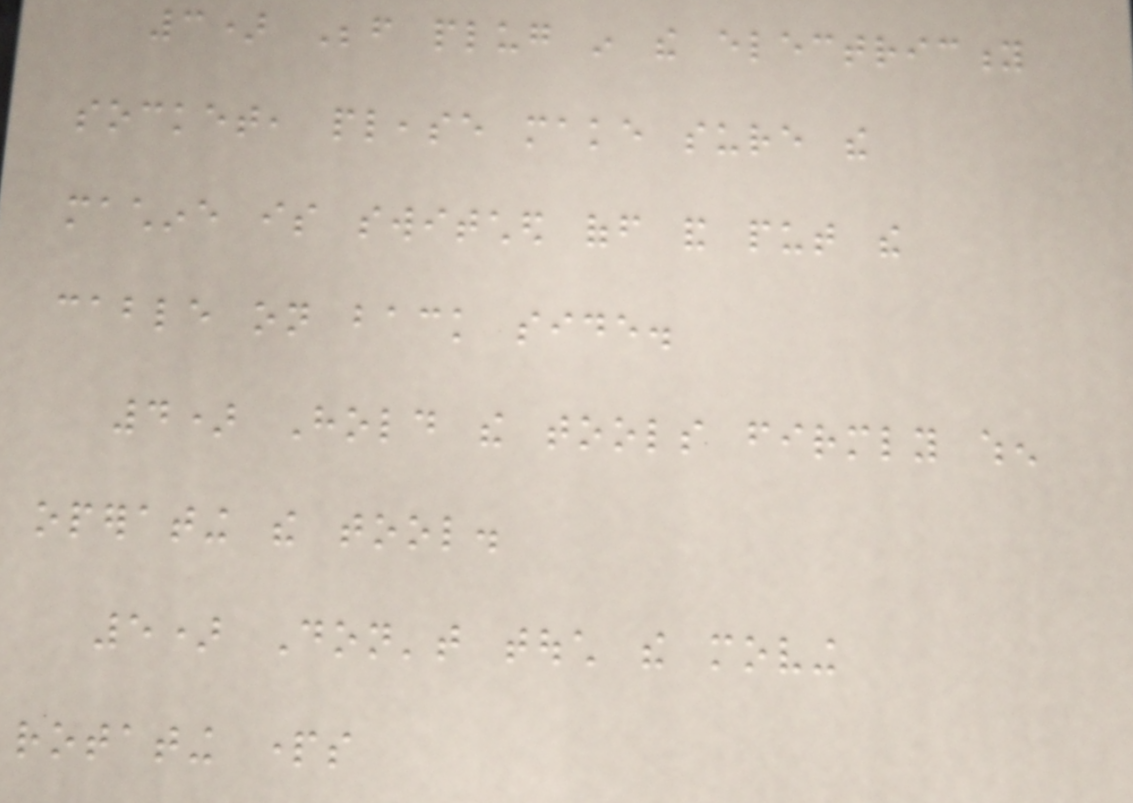3) Before plug in the electricity
socket, please make sure the
machine is switched off and put the
cable on back side.
4) Hold the tools firmly when
operating the tool.
5) Don't touch the moving
rotating parts
